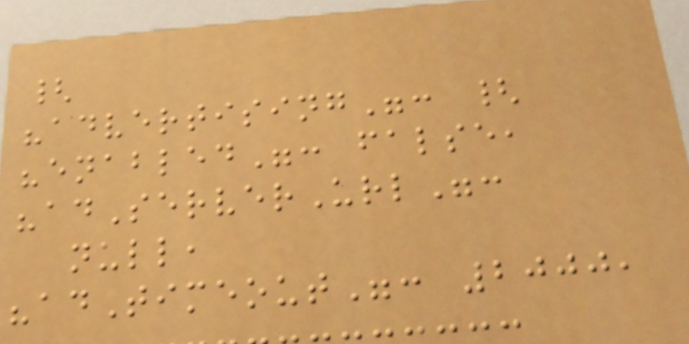{
"advertising": {
"enabled": false,
"adServerUrl":
null,
"adTimeout": 2000,
